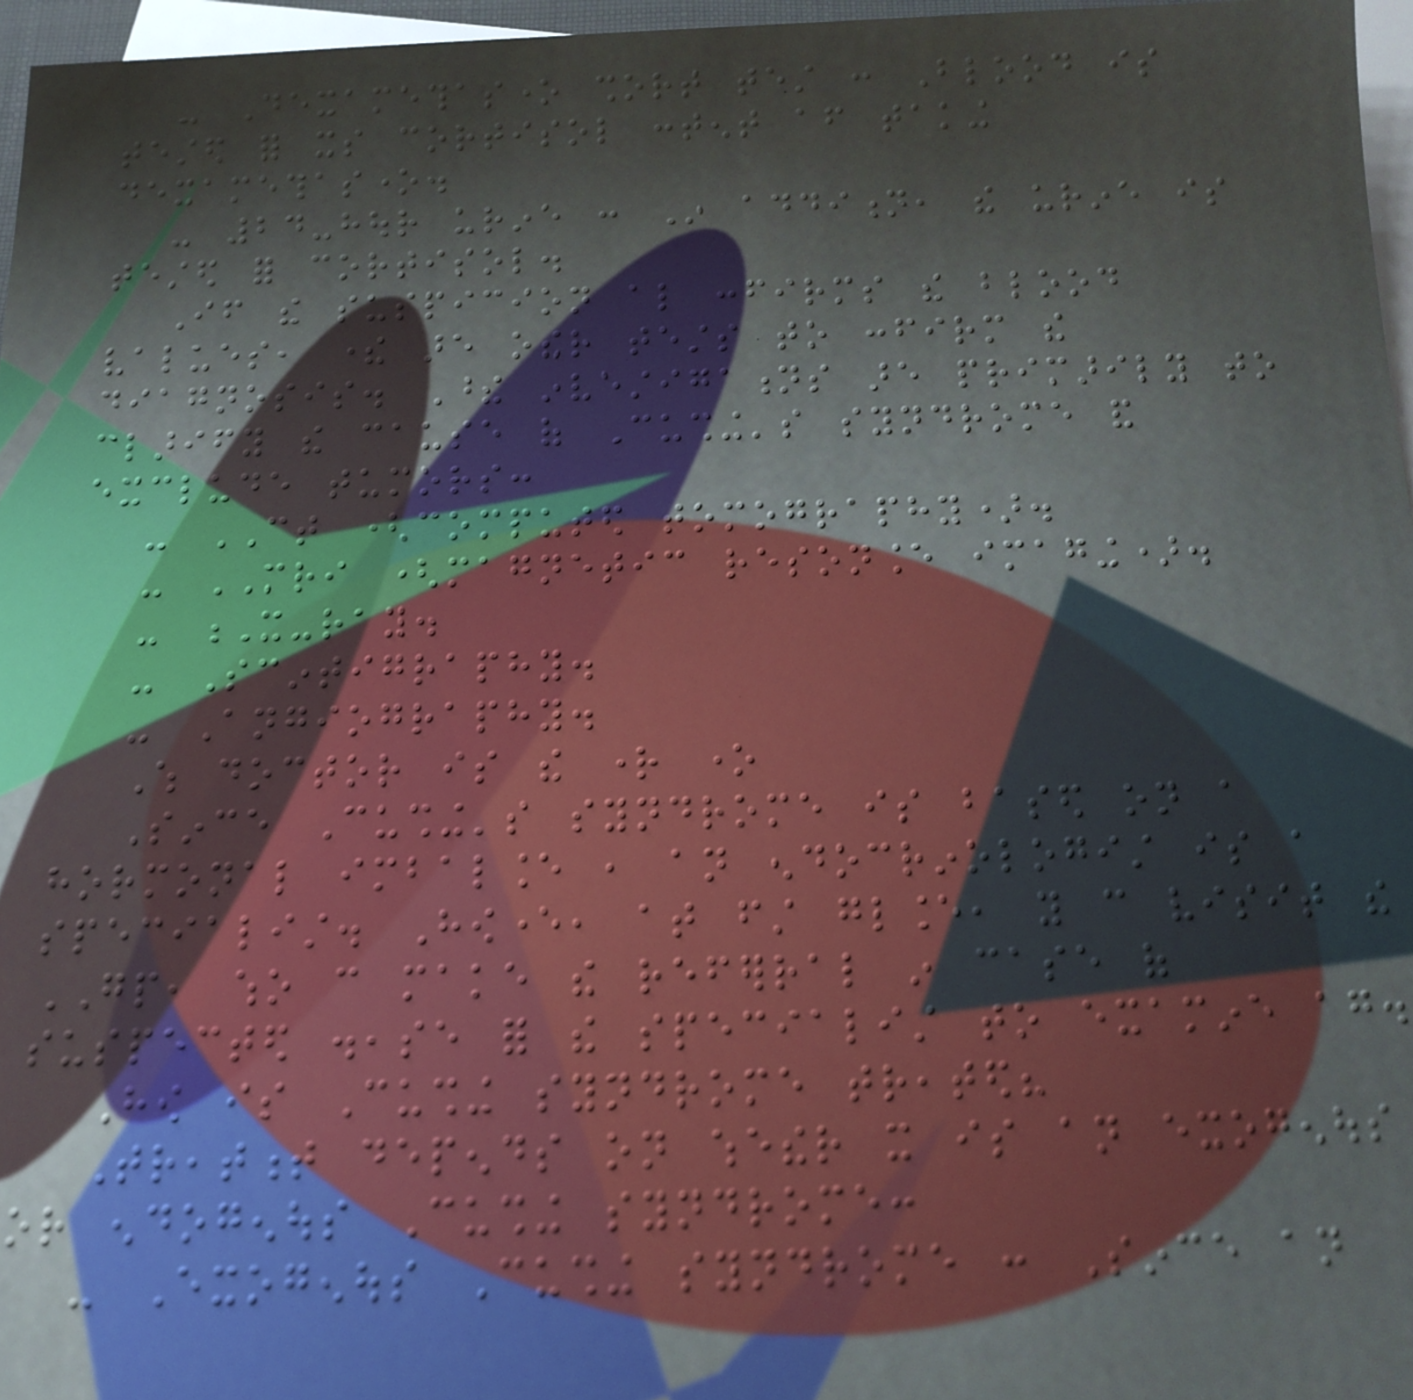- Dexamethasone short test : Blood is
tested for its cortisol content after taking
dexamethasone.
- 24-hour urine : In addition, the urine is
tested for cortisol.
If the suspicion also confirms the blood
values, there are other tests to confirm the
diagnosis. These investigations are primarily to
clarify the cause of Cushing's syndrome and
exclude tumors:
- CT (computed tomography).
- MRI (magnetic resonance imaging).
- X-ray.
- Scintigraphy.
- Angiography.
Which doctor is the right one
Since Cushing's syndrome is based on a
hormonal imbalance , an endocrinologist is a
specialist. However, at first glance, you can visit the
GP, who can make the referral in case of
suspected disease for the specialist to examine again.
How is Cushing syndrome treated?
Treatment depends on whether it is an exogenous
or endogenous Cushing syndrome:
- Exogenous Cushing syndrome : Since an
